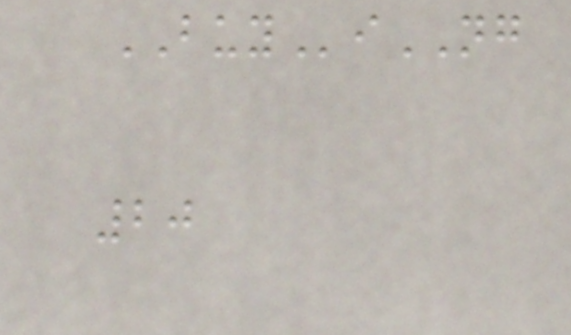BUYiNG
20
